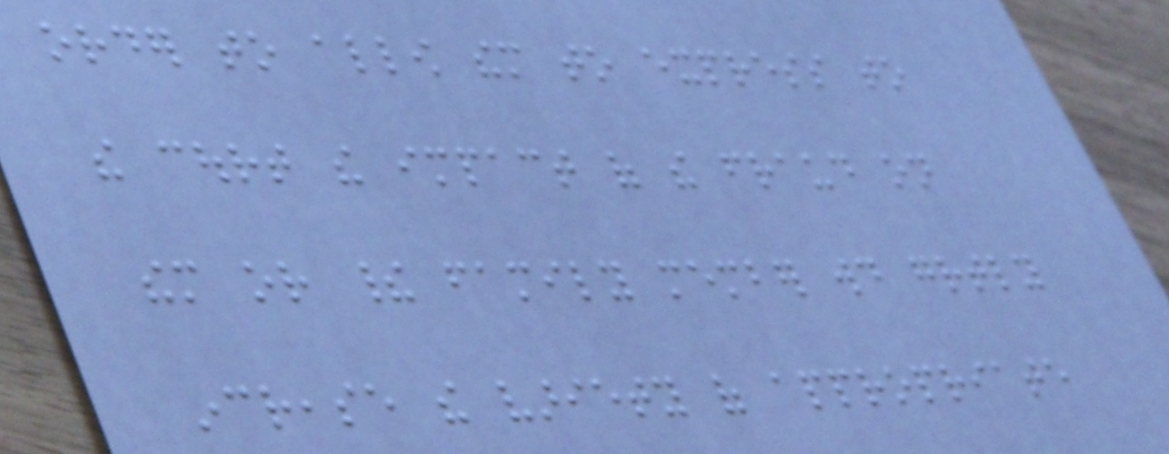order to allow them to express to
the court the impact of the fraud on
them or their family member would greatly
increase the variety of appropriate
